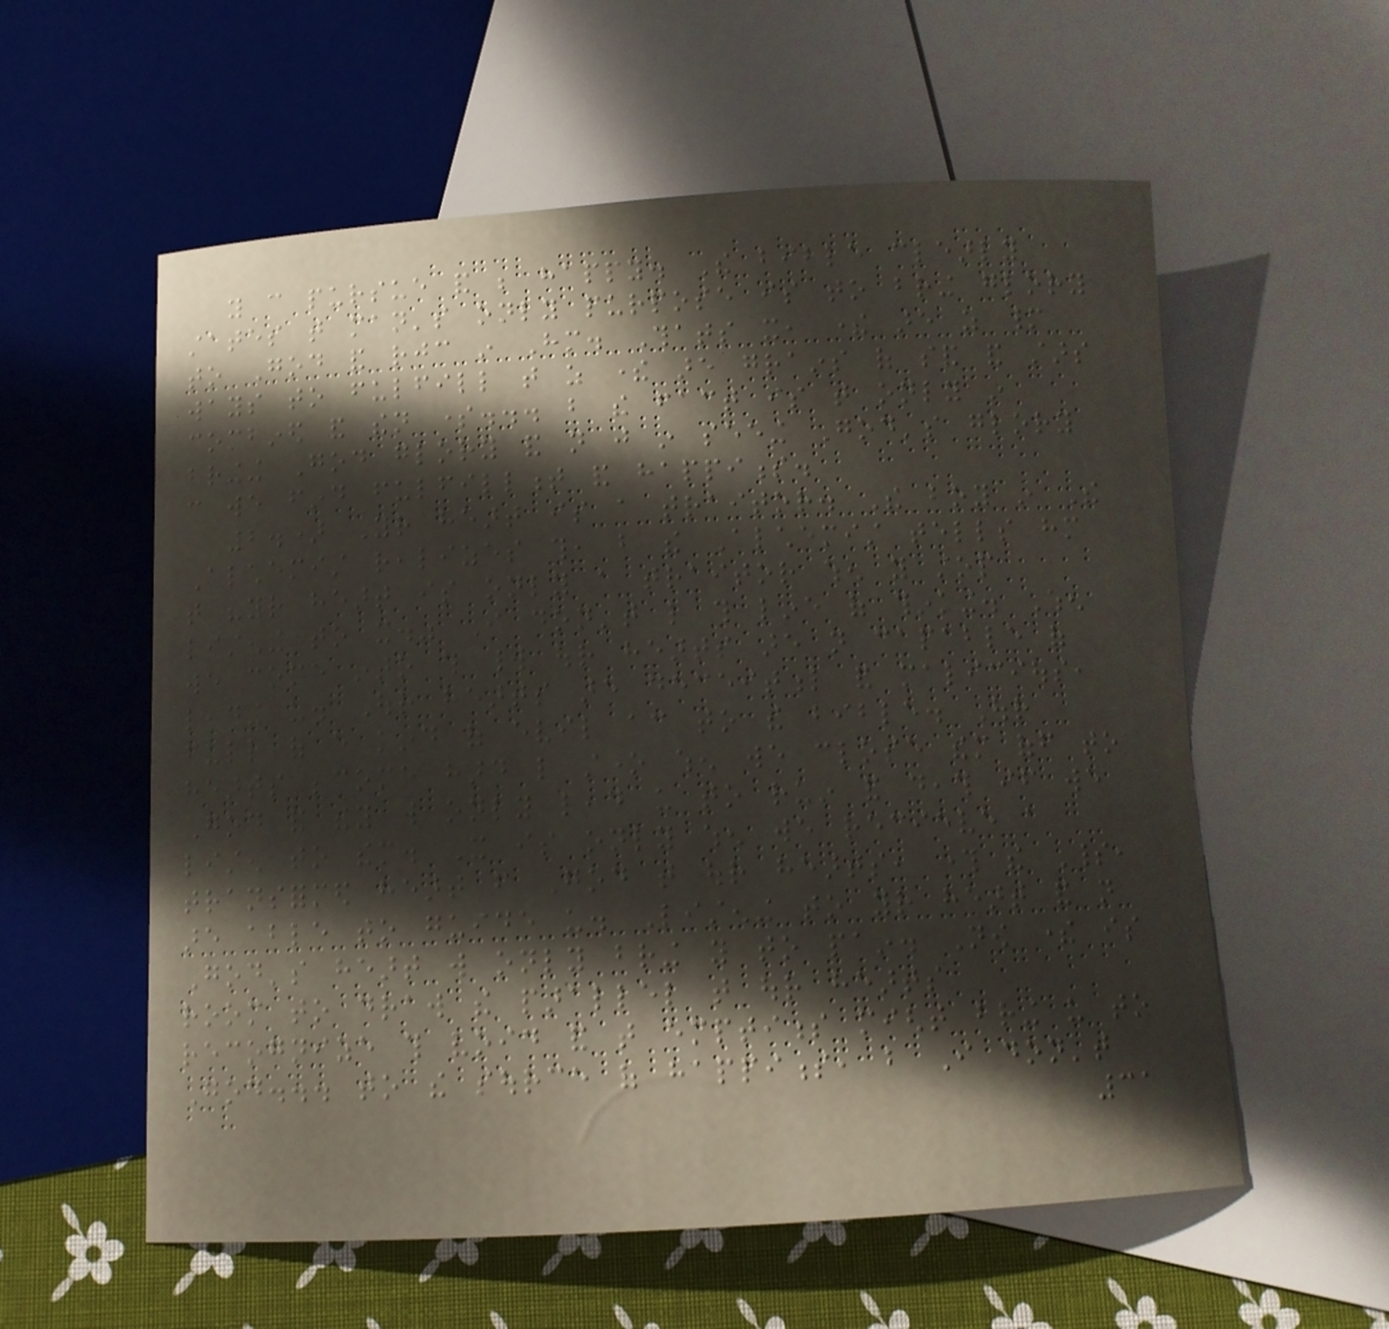you can pursue and be happy. The bible clearly
states that man's only purpose is to bring glory
to God and rejoice in Him. Thats it, there are as many
ways to fulfill that as there are grains of sand and stars
combined and then some... but the fact is that only in
bringing God glory and not just in seeing God's glory
can we find fulfillment and happiness.
2.) Your heart is a traitor. The boy in The
Alchemist realizes this, but the Alchemist tells him
that "your heart is only a traitor when you stop
listening to it." I don't like this line of thinking. When
we come into this world our hearts are not capable of
leading us. Our hearts are deceitful and malicious,
full of every kind of evil according to the bible. Our
hearts become hard like stone when we close them off to
God and they will only lead us to ruin and death if we
listen to them. It is only when we recieve a
transformed heart from God that our hearts, through the Spirit,
are able to guide us. Listening to your heart and not
God's heart will only bring you to pain. Now there is
room to draw the parallel that our hearts
recognize this void and that emptiness might bring us to
God... to the source of happiness, but I don't
31
